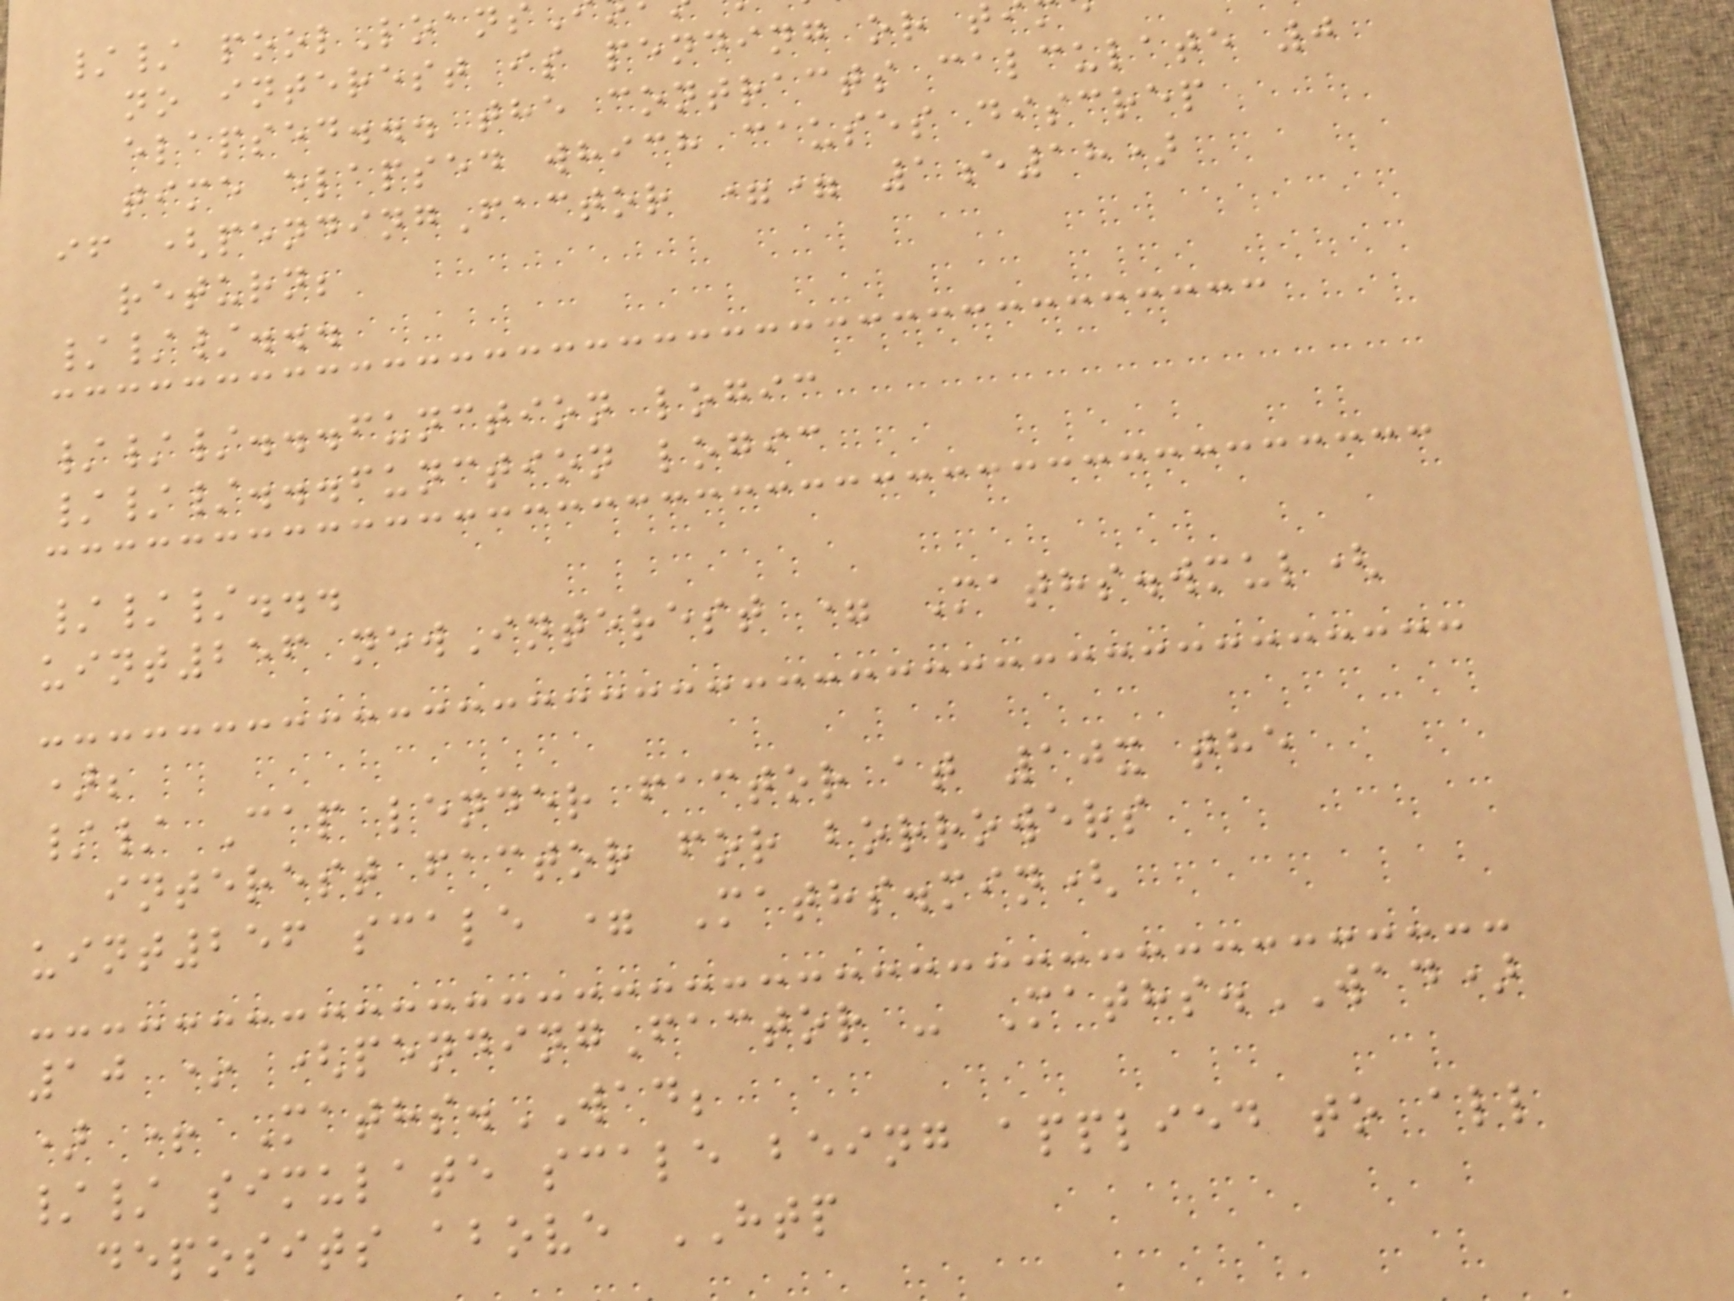// poolLoans
no interest is pending or t
elapsed... the contracts calculate 0
time elapsed which causes discrep
if (pendingFactor == 1e18)
return;
///...
///...function logic
///...function logic
///...
uint256 newInterest = Maths.wmul(
);
// Cap lender factor at 10x the
interest factor for borrowers
uint256 scale = Maths.min(
10 * (pendingFactor - Maths.WAD)
) + Maths.WAD;
// simulate scale being applied to all
deposits above HTP
